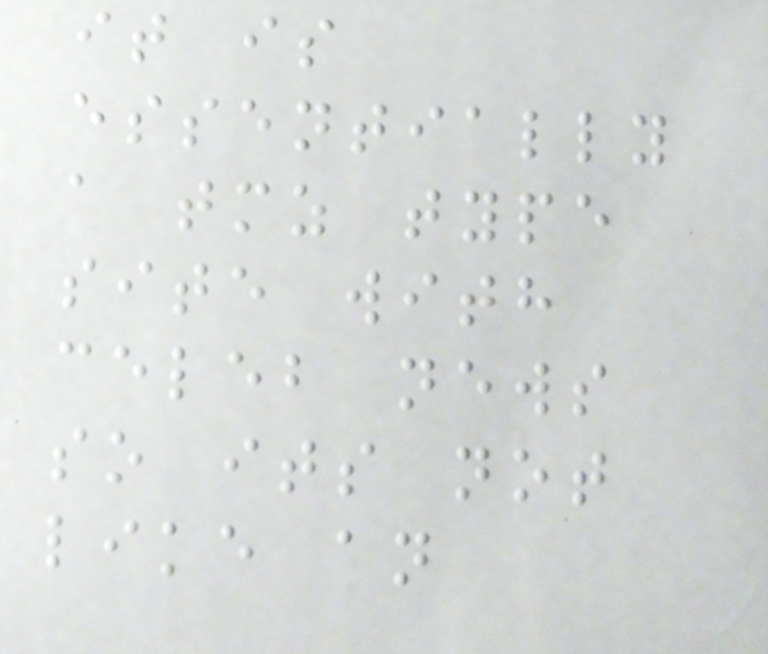it is
essentially
a tmz type
site with
celeb news
so its not
like an
